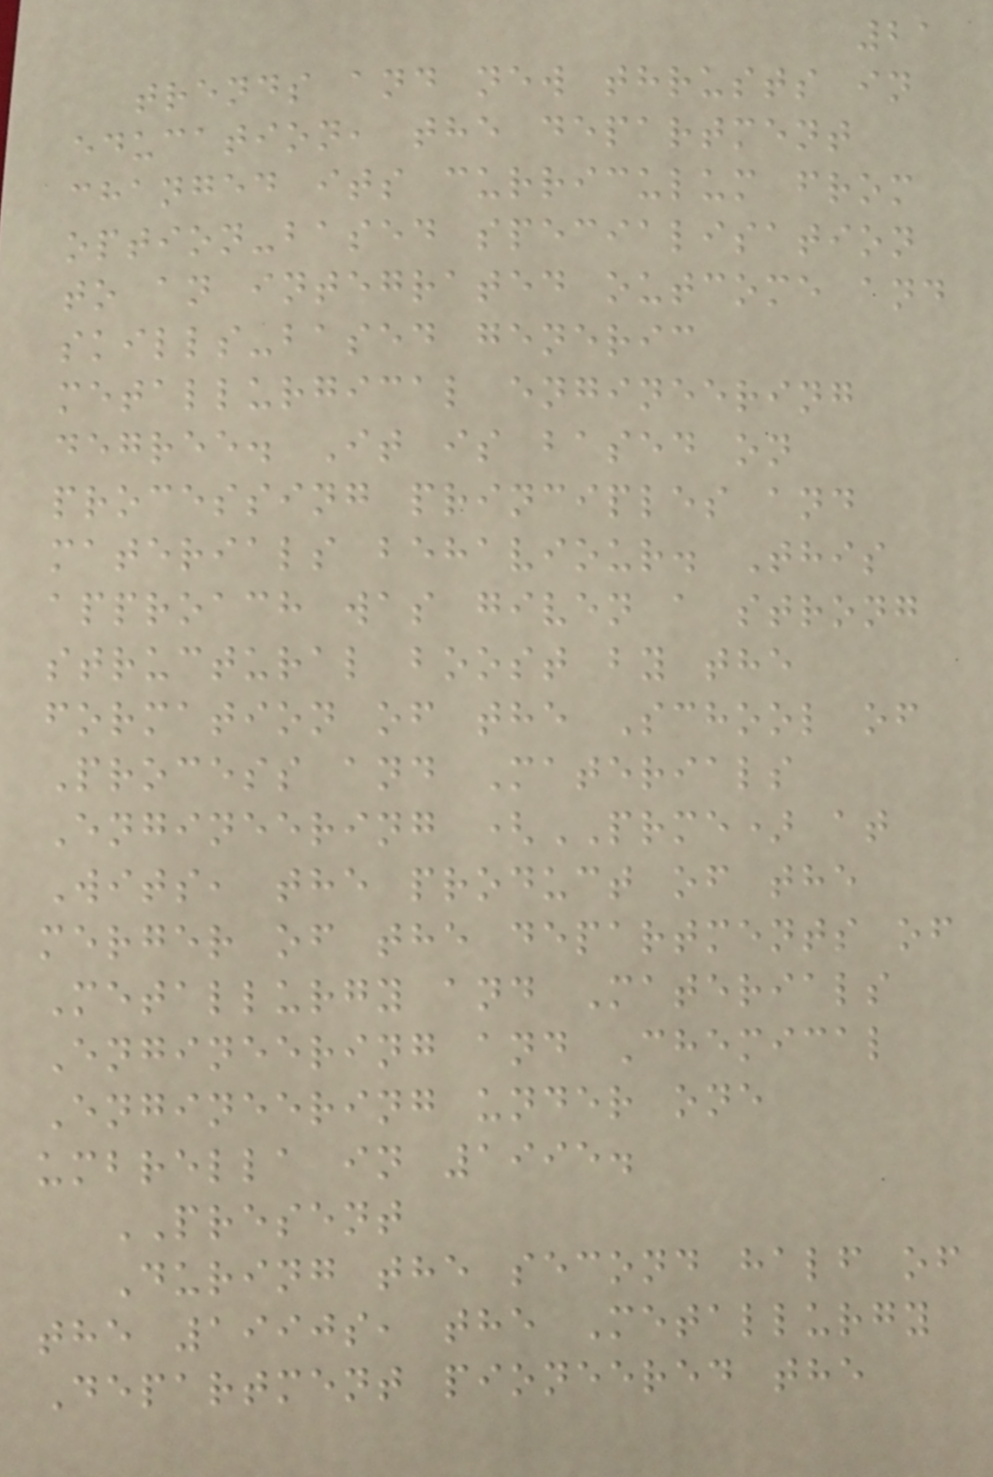21
trends and new thrusts in
education, the department
changed its curriculum from
option-based specialisation
to an integrated outcome and
skills-based generic
metallurgical engineering
degree. It is based on
processing principles and
materials behaviour. This
approach was given a strong
structural boost by the
formation of the School of
Process and Materials
Engineering (PRME) at
Wits, the product of the
merger of the departments of
Metallurgy and Materials
Engineering and Chemical
Engineering under one
umbrella in 1995.
PRESENT
During the second half of
the 1990s, the Metallurgy
Department pioneered the
